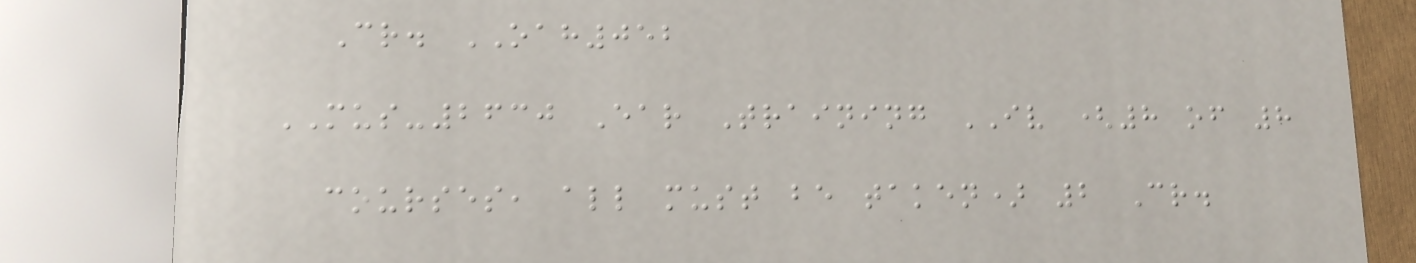Cr. OAH052
MUS-2630 Ear Training IV (8 of 8
courses, all must be taken) 2 Cr.
